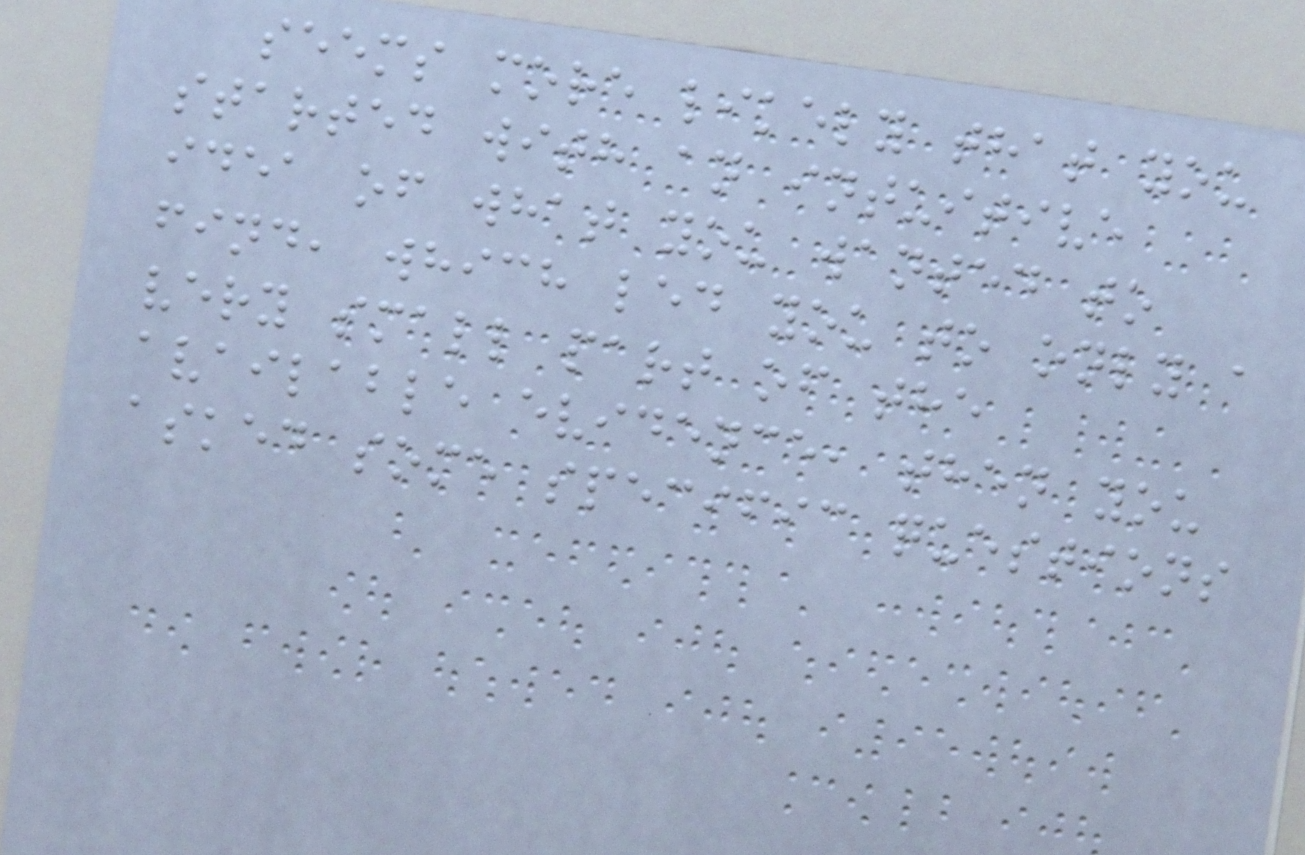seems more likely that you
started with an intuitive
idea of what you wanted to
find, which led you to only a
very small part of the
available evidence, then you
asked some specific questions
